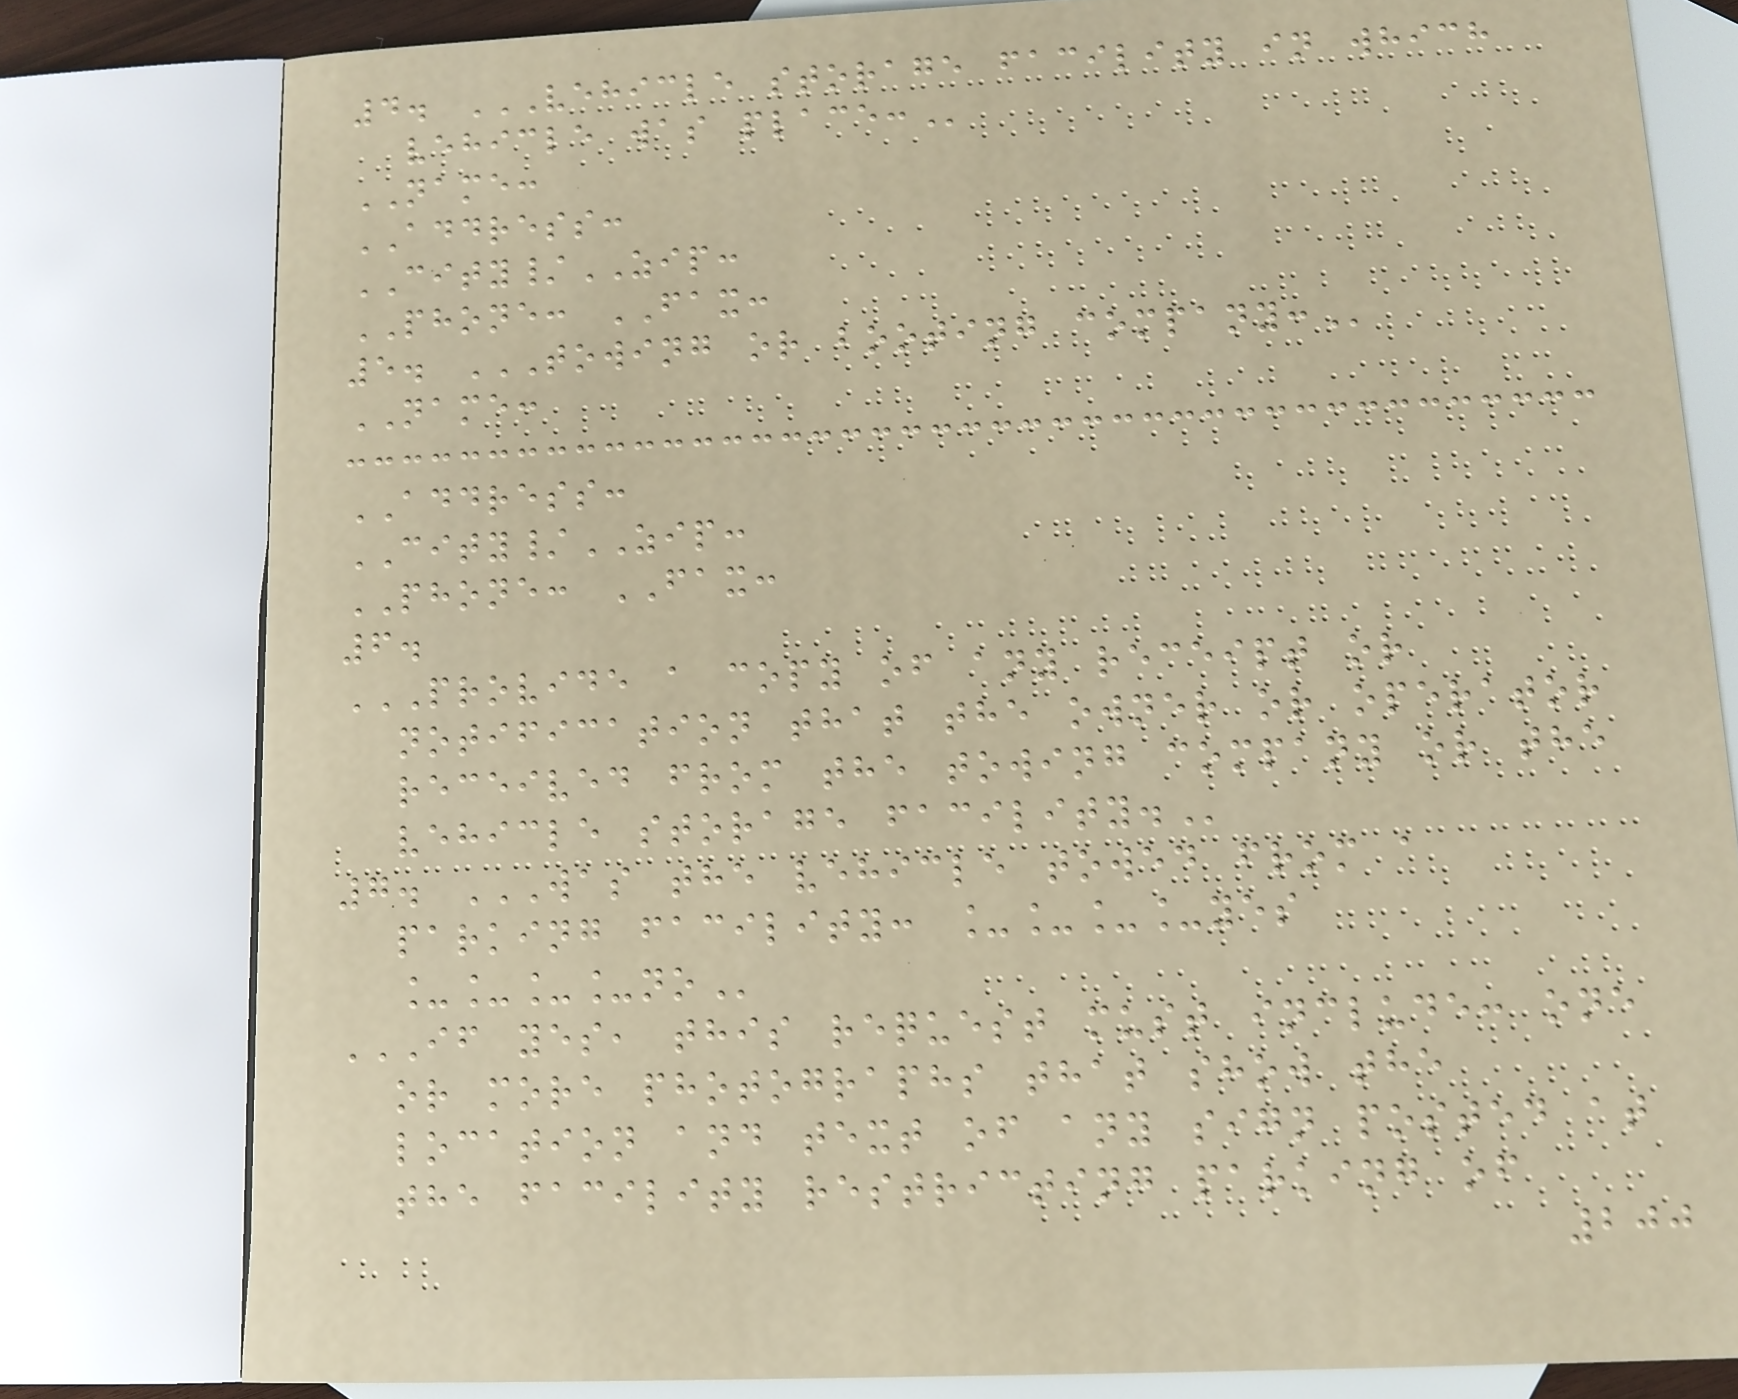4. VEHICLE STORAGE FACILITY IN WHICH
VEHICLE WAS PLACE:
NAME:
ADDRESS:
CITY/ZIP:
PHONE: FAX:
5. TOWING OR BOOTING COMPANY:
NAME:
ADDRESS:
CITY/ZIP:
PHONE: FAX:
6.
PROVIDE A COPY OF ANY RECEIPT OR
NOTIFICATION THAT THE OWNER OR OPERATOR
RECEIVED FROM THE TOWING COMPANY OR THE
VEHICLE STORAGE FACILITY.
7. WAS THE VEHICLE TOWED FROM A
PARKING FACILITY: ____YES
____NO
IF YES, THIS REQUEST MUST INCLUDE: ONE
OR MORE PHOTOGRAPHS THAT SHOW THE
LOCATION AND TEXT OF ANY SIGN POSTED AT
THE FACILITY RESTRICTING PARKING OF
200
